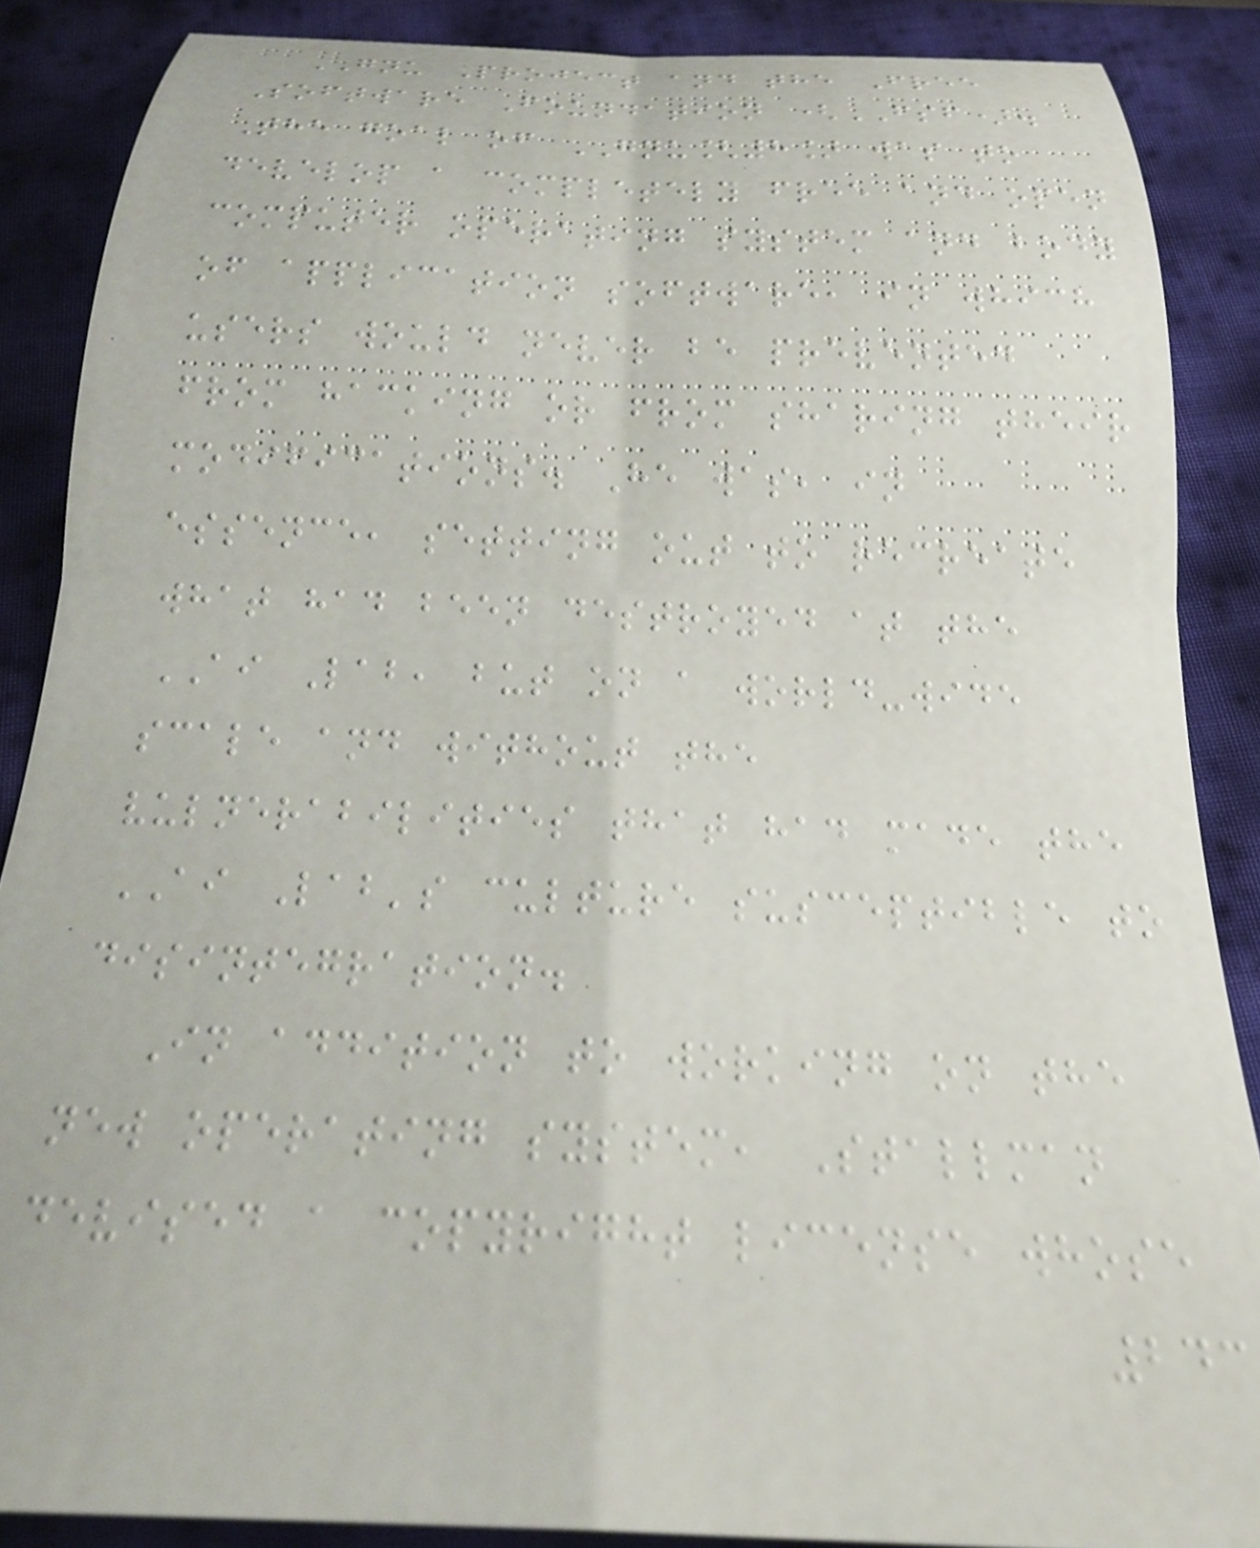GNU Project and the Free
Software Foundation (FSF).
The goal of GNU[8] was to
develop a completely free and open
computer operating system and body
of application software, in which
users would never be prevented
from hacking or from sharing their
modifications. He was, in
essence, setting out to recreate
what had been destroyed at the
AI Lab, but on a world-wide
scale and without the
vulnerabilities that had made the
AI Lab's culture susceptible to
disintegration.
In addition to working on the
new operating system, Stallman
devised a copyright license whose
243
